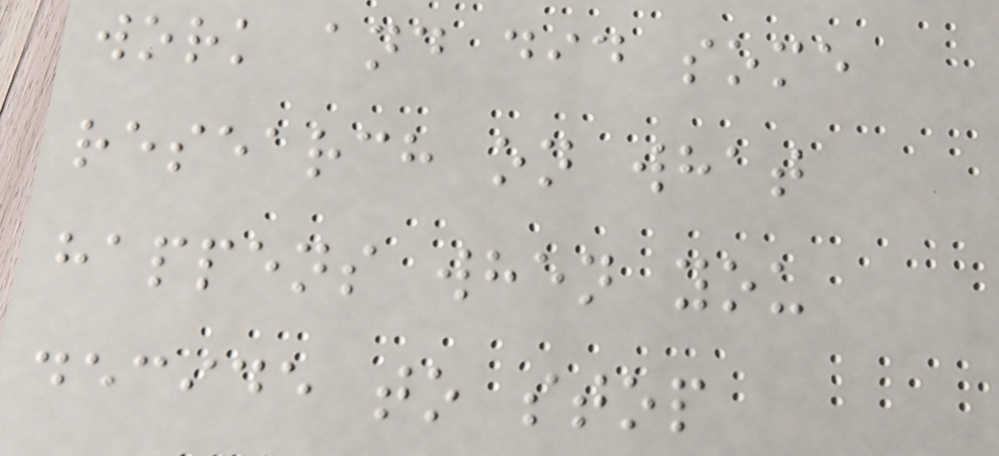work and did some
research on what
happens when you
decide to stop
